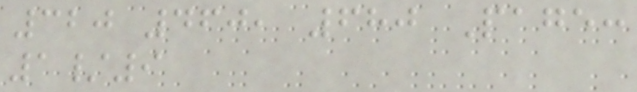320 460, 680 Page:
1/9
